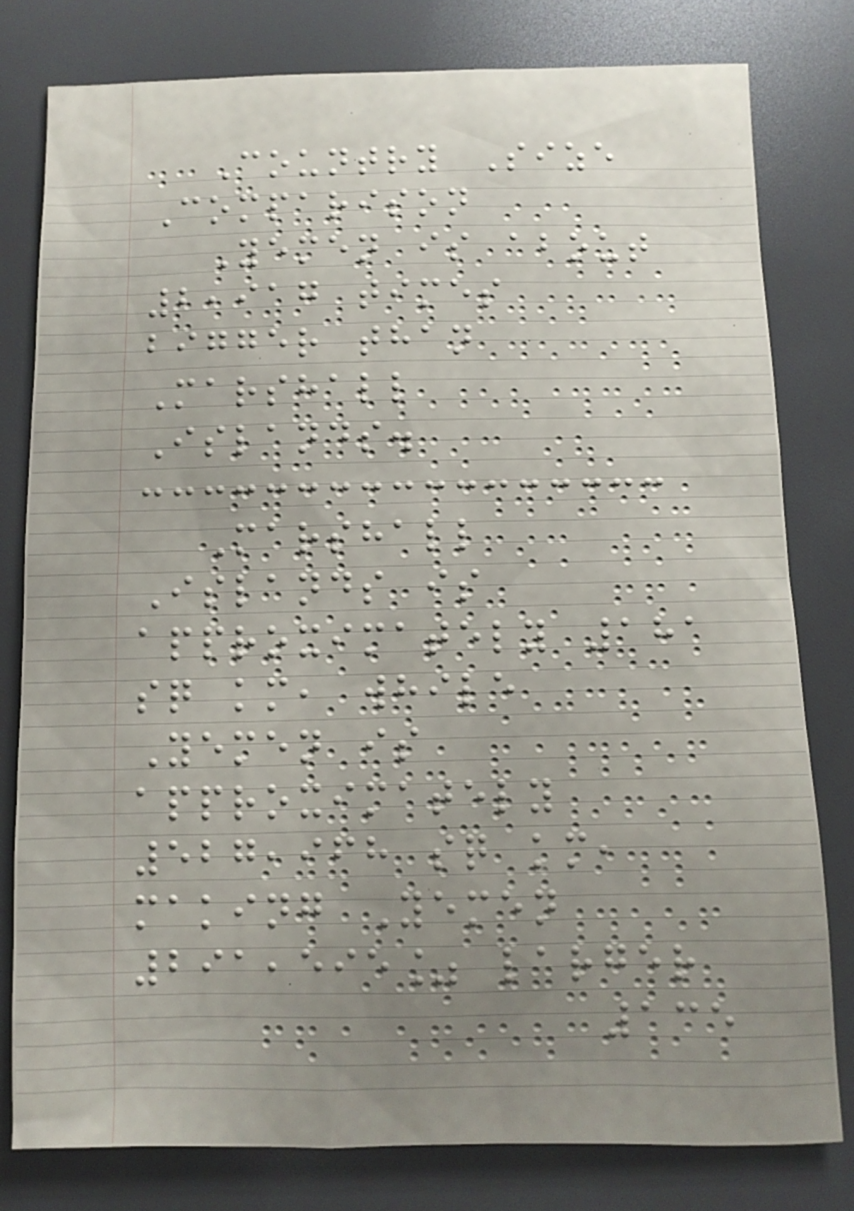Country Size
Comparison
Yemen is about
2,917 times
bigger than
Marshall
Islands.
Marshall
Islands is
approximately 181
sq km, while
Yemen is
approximately
527,968 sq km,
making Yemen
291,595% larger
135
